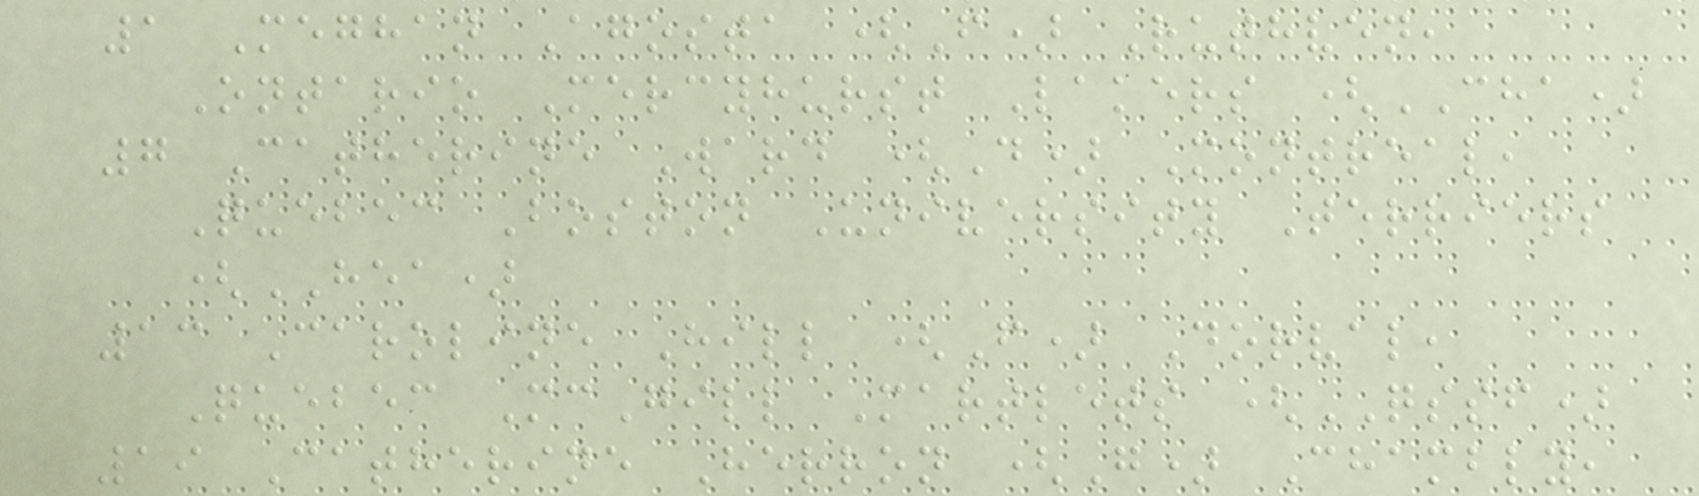1 Meghan Agosta (F) Ruthven,
Ontario Mercyhurst Lakers (CHA)
7 Catherine Ward (D) Montreal,
Quebec Boston University Terriers
(HEA)
13 Caroline Hill (F) Dorval,
Quebec McGill Martlets (QSSF)
19 Catherine Herron (G) Chambly,
